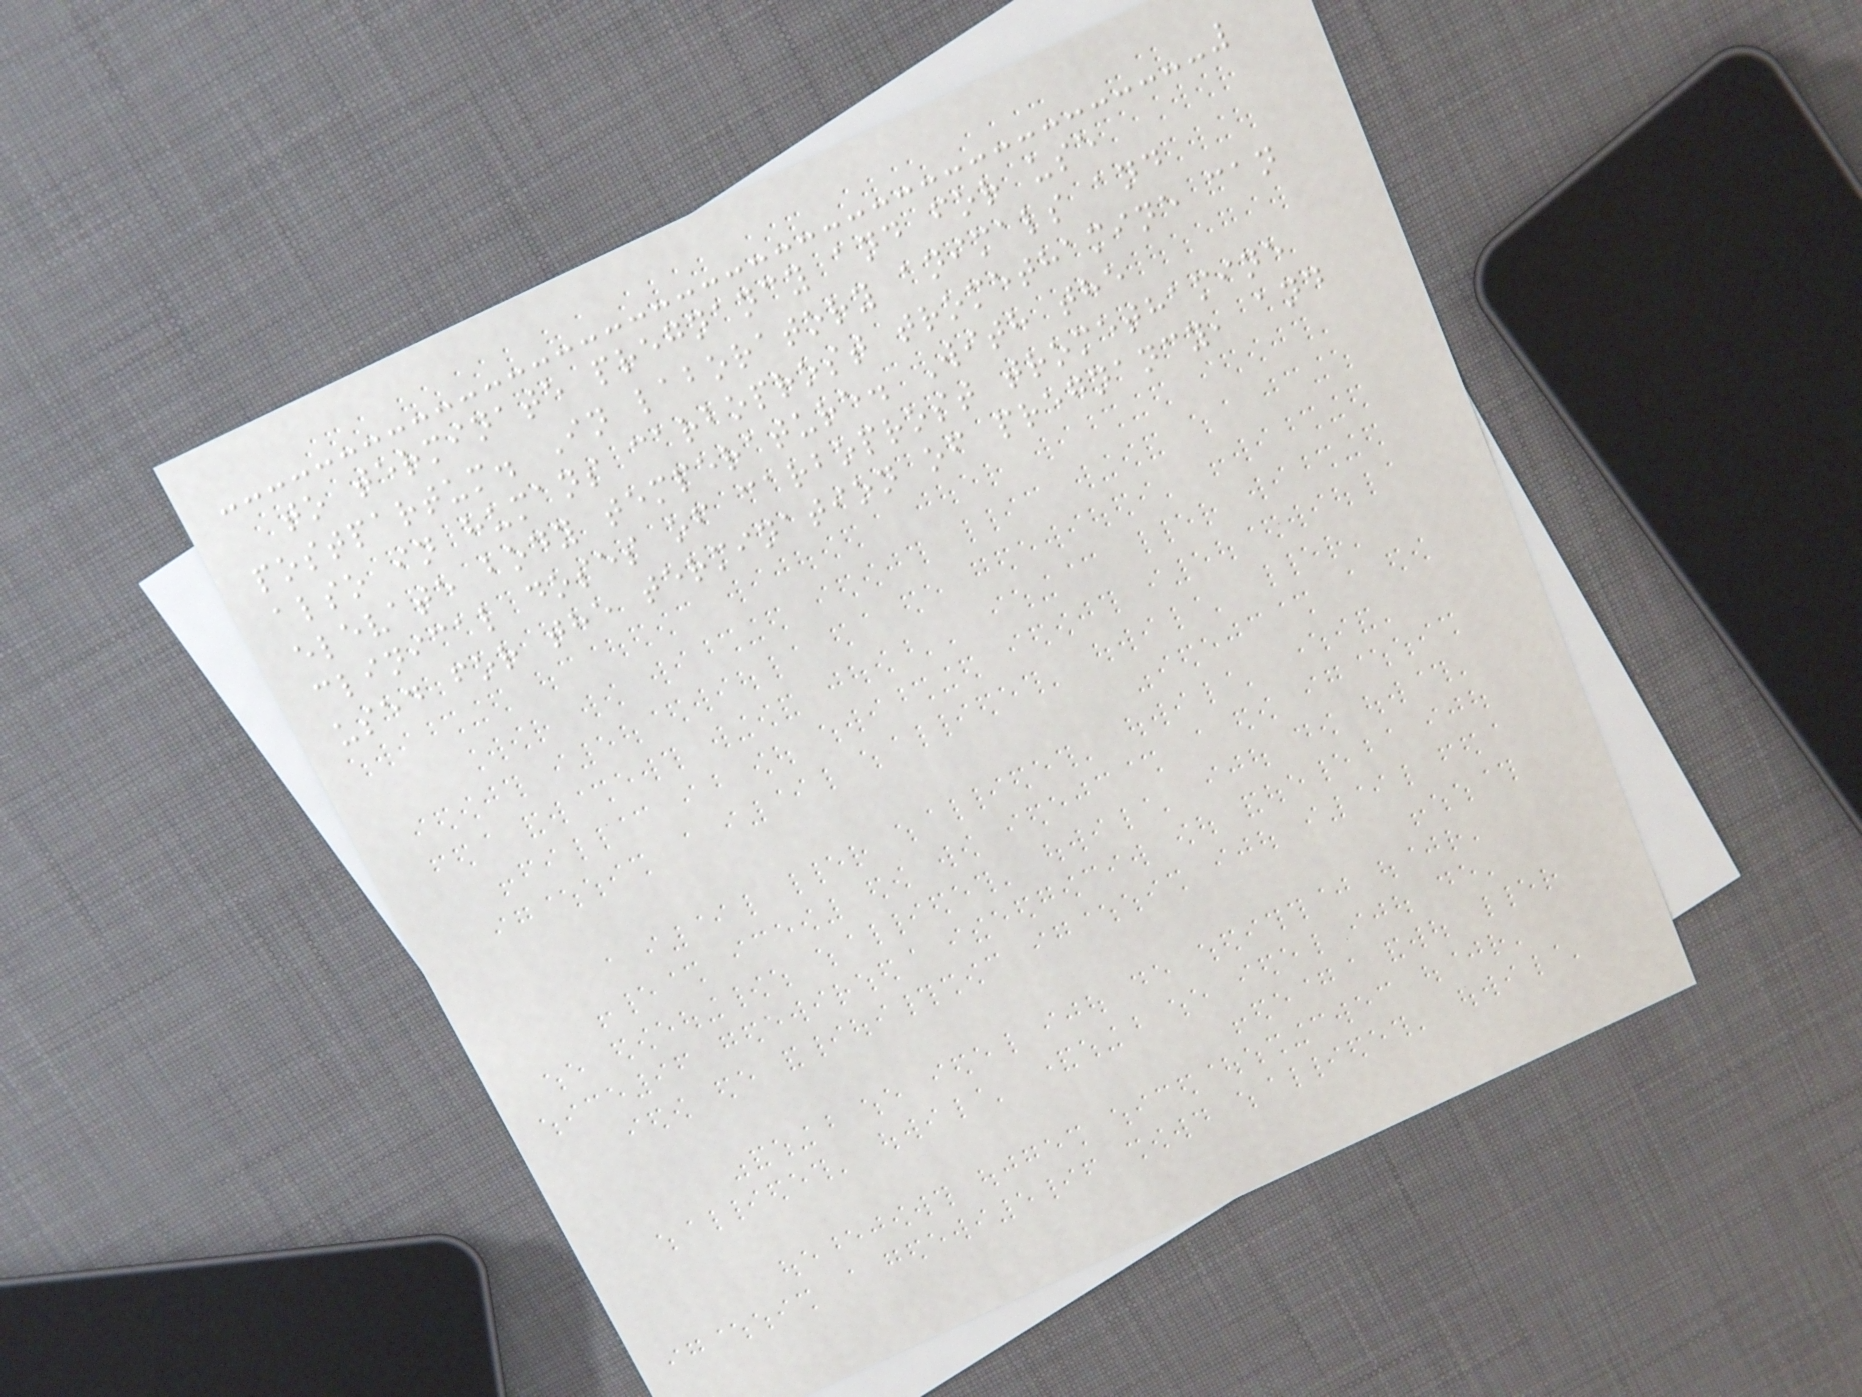to terminate pregnancy and for use
postpartum. In laboratory animals and
also in humans carboprost tromethamine can
elevate body temperature. With the
clinical doses of carboprost tromethamine
used for the termination of pregnancy, and
